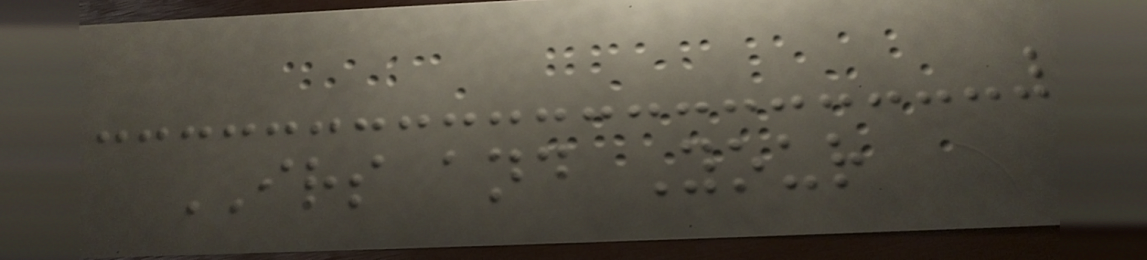IRS and Your
